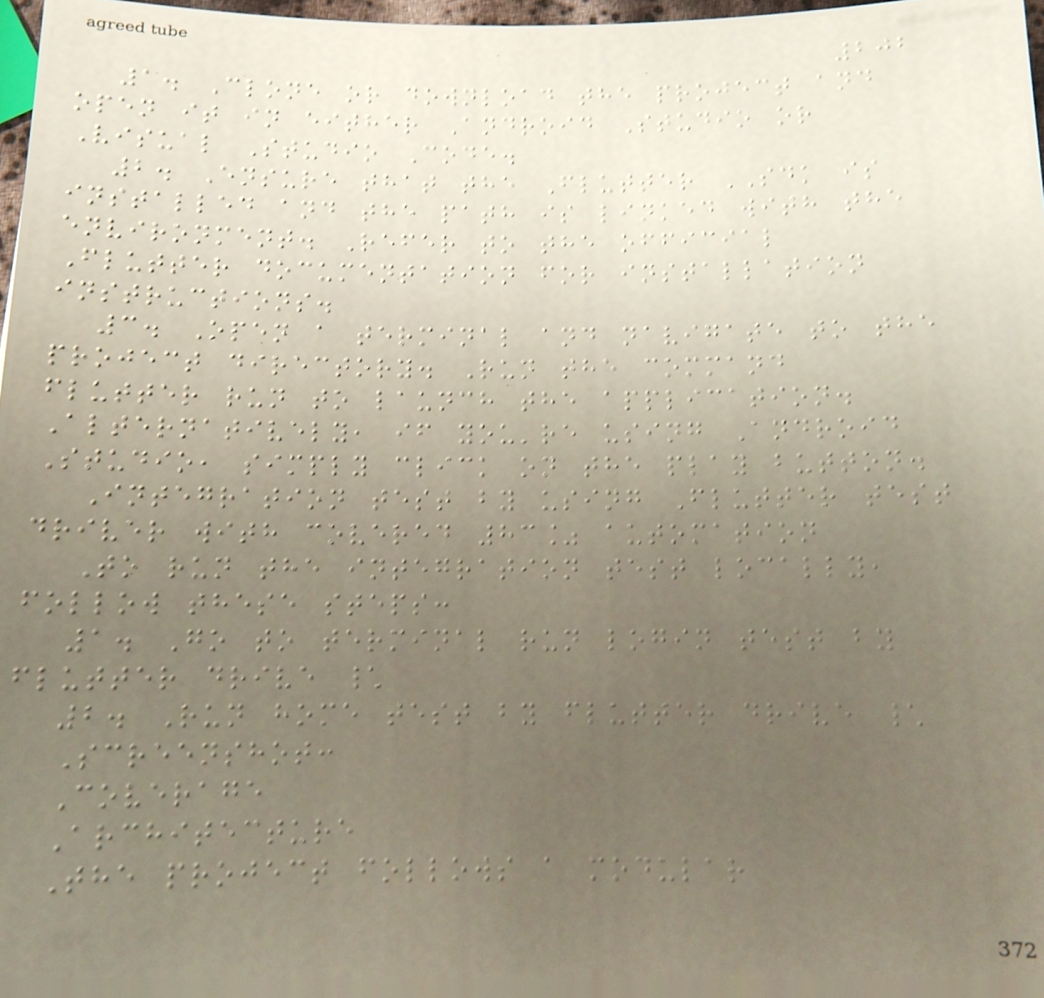202
1. Clone or download the project and
open it in either Android Studio or
Visual Studio Code.
2. Ensure that the Flutter SDK is
installed and the path is linked with the
environment. Refer to the official
Flutter documentation for installation
instructions.
3. Open a terminal and navigate to the
project directory. Run the command
flutter run to launch the application.
Alternatively, if you're using Android
Studio, simply click on the play button.
Integration test by using Flutter test
driver with covered 83% automation
To run the integration test locally,
follow these steps:
1. Go to terminal run login test by
flutter drive \
2. Run home test by flutter drive \
Screenshot:
Coverage
Architecture
The project follows a modular
